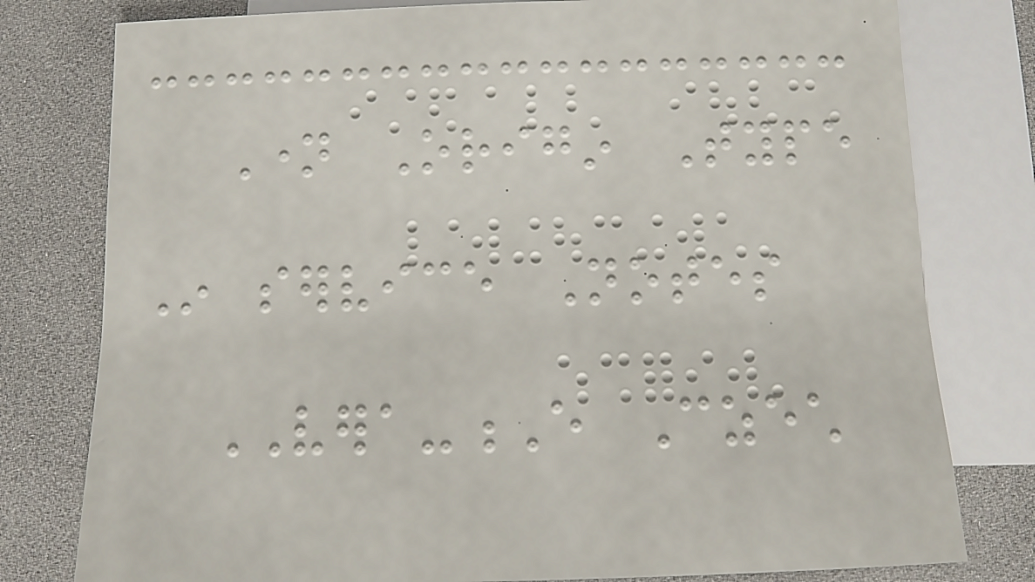Name Origin Type
In service Notes
VERA-E Czech
